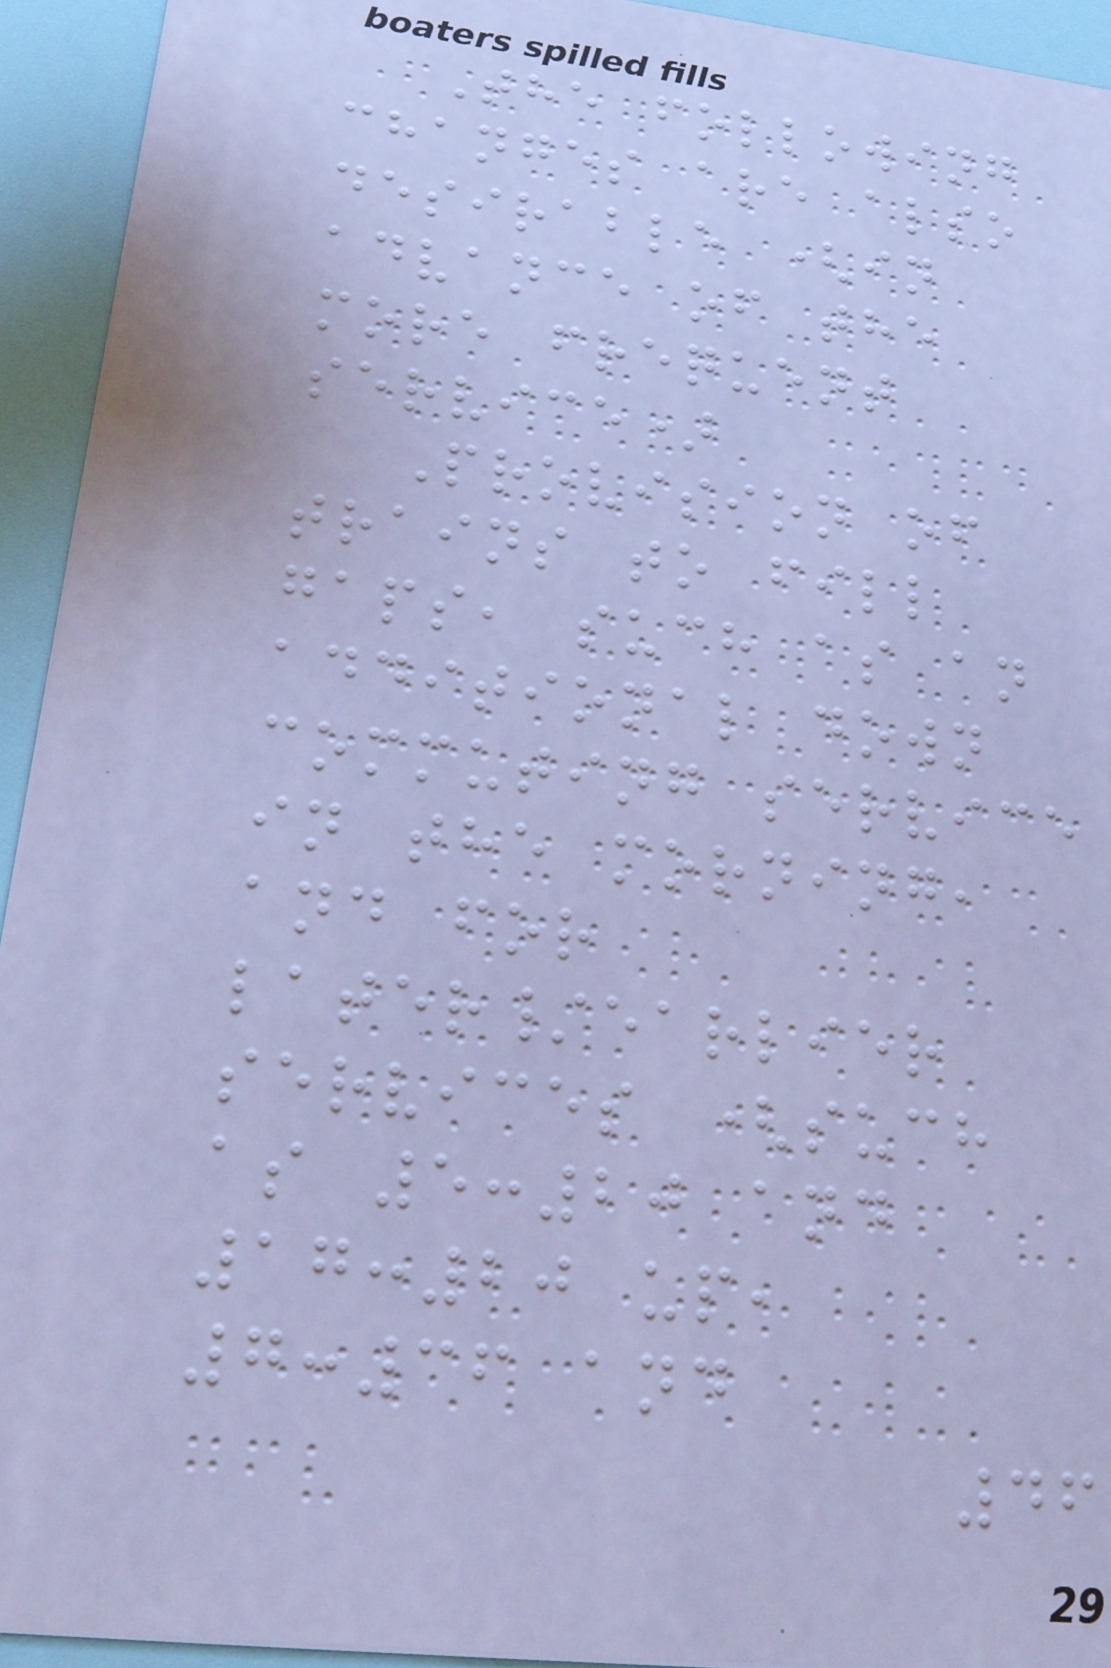The following
changes are also
desirable (in
advance of the
more frequent
service)
Provision of
trains to fill
gaps, such as an
additional down
commuting service
in the morning,
and for
later/earlier
services (such
as 5:20 and
17:20 up,
7:36 and
46
